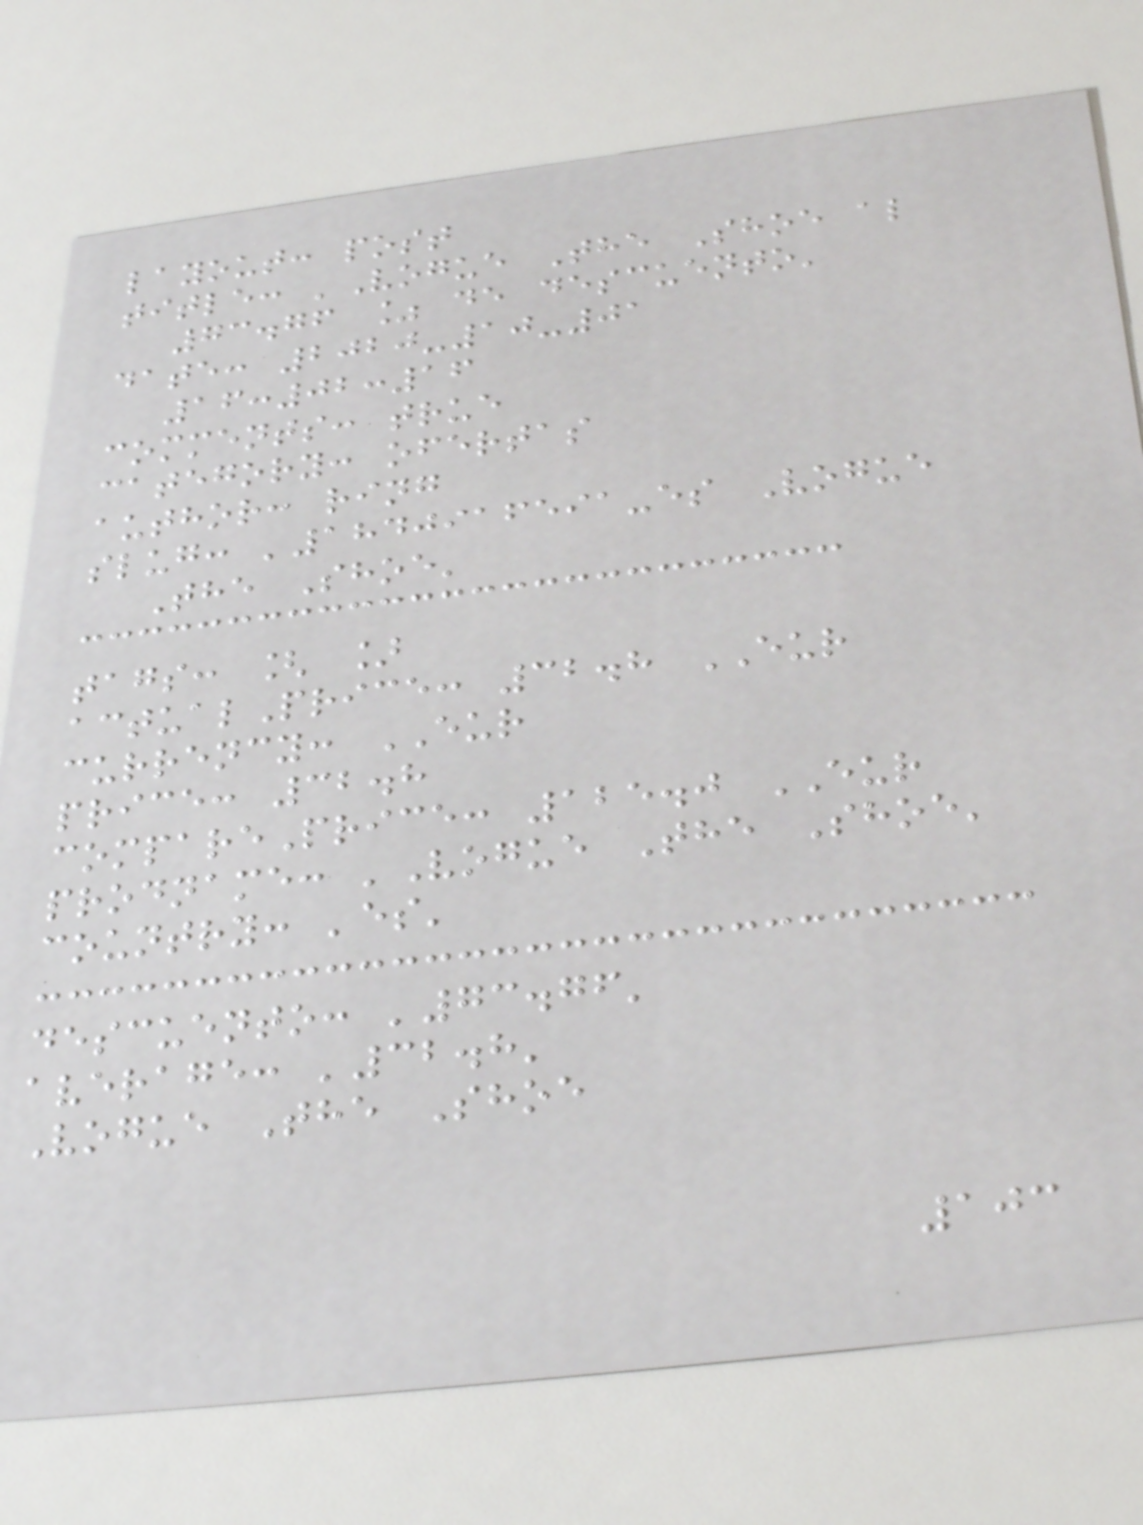layout: post
title: 'Vogue The Shoe al
73.76 % de descuento'
date: 2020-10-01
16:02:16
comments: true
category: ofertas
author: ring
slug: '1840916591-es Vogue
The Shoe'
tags: [ ]
actualPrice: 32.8 EUR
currency: EUR
price: 32.8
comparePrice: 125.0 EUR
prodname: 'Vogue The Shoe'
country: 'es'
descuento: '73.76'
average: '32.8'
Vogue The Shoe
103
